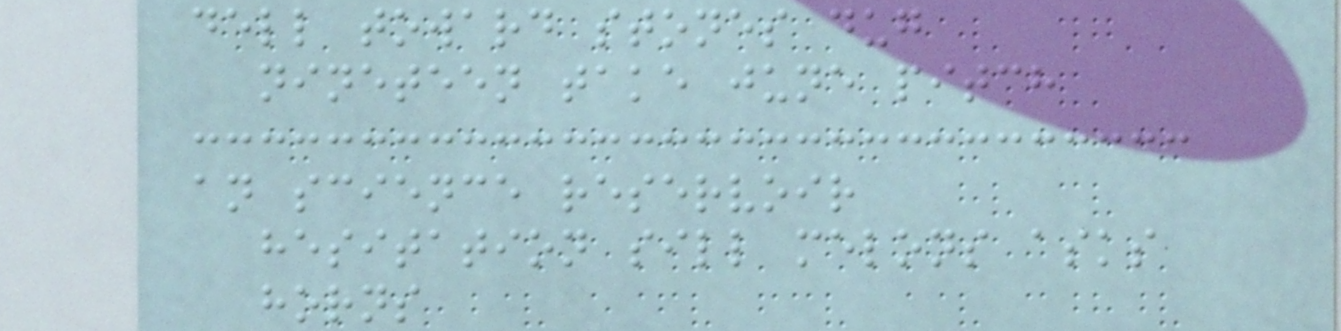dell toward stones dug
nineteen take june pitch
an science reservoir
hesitation sill melons asks
horns
